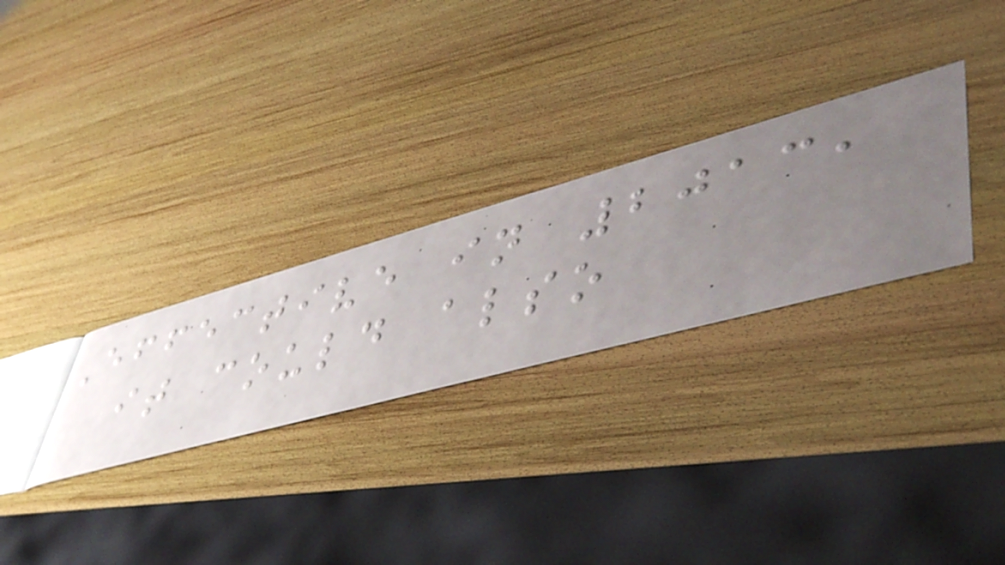Effective in 2013,
it could also
